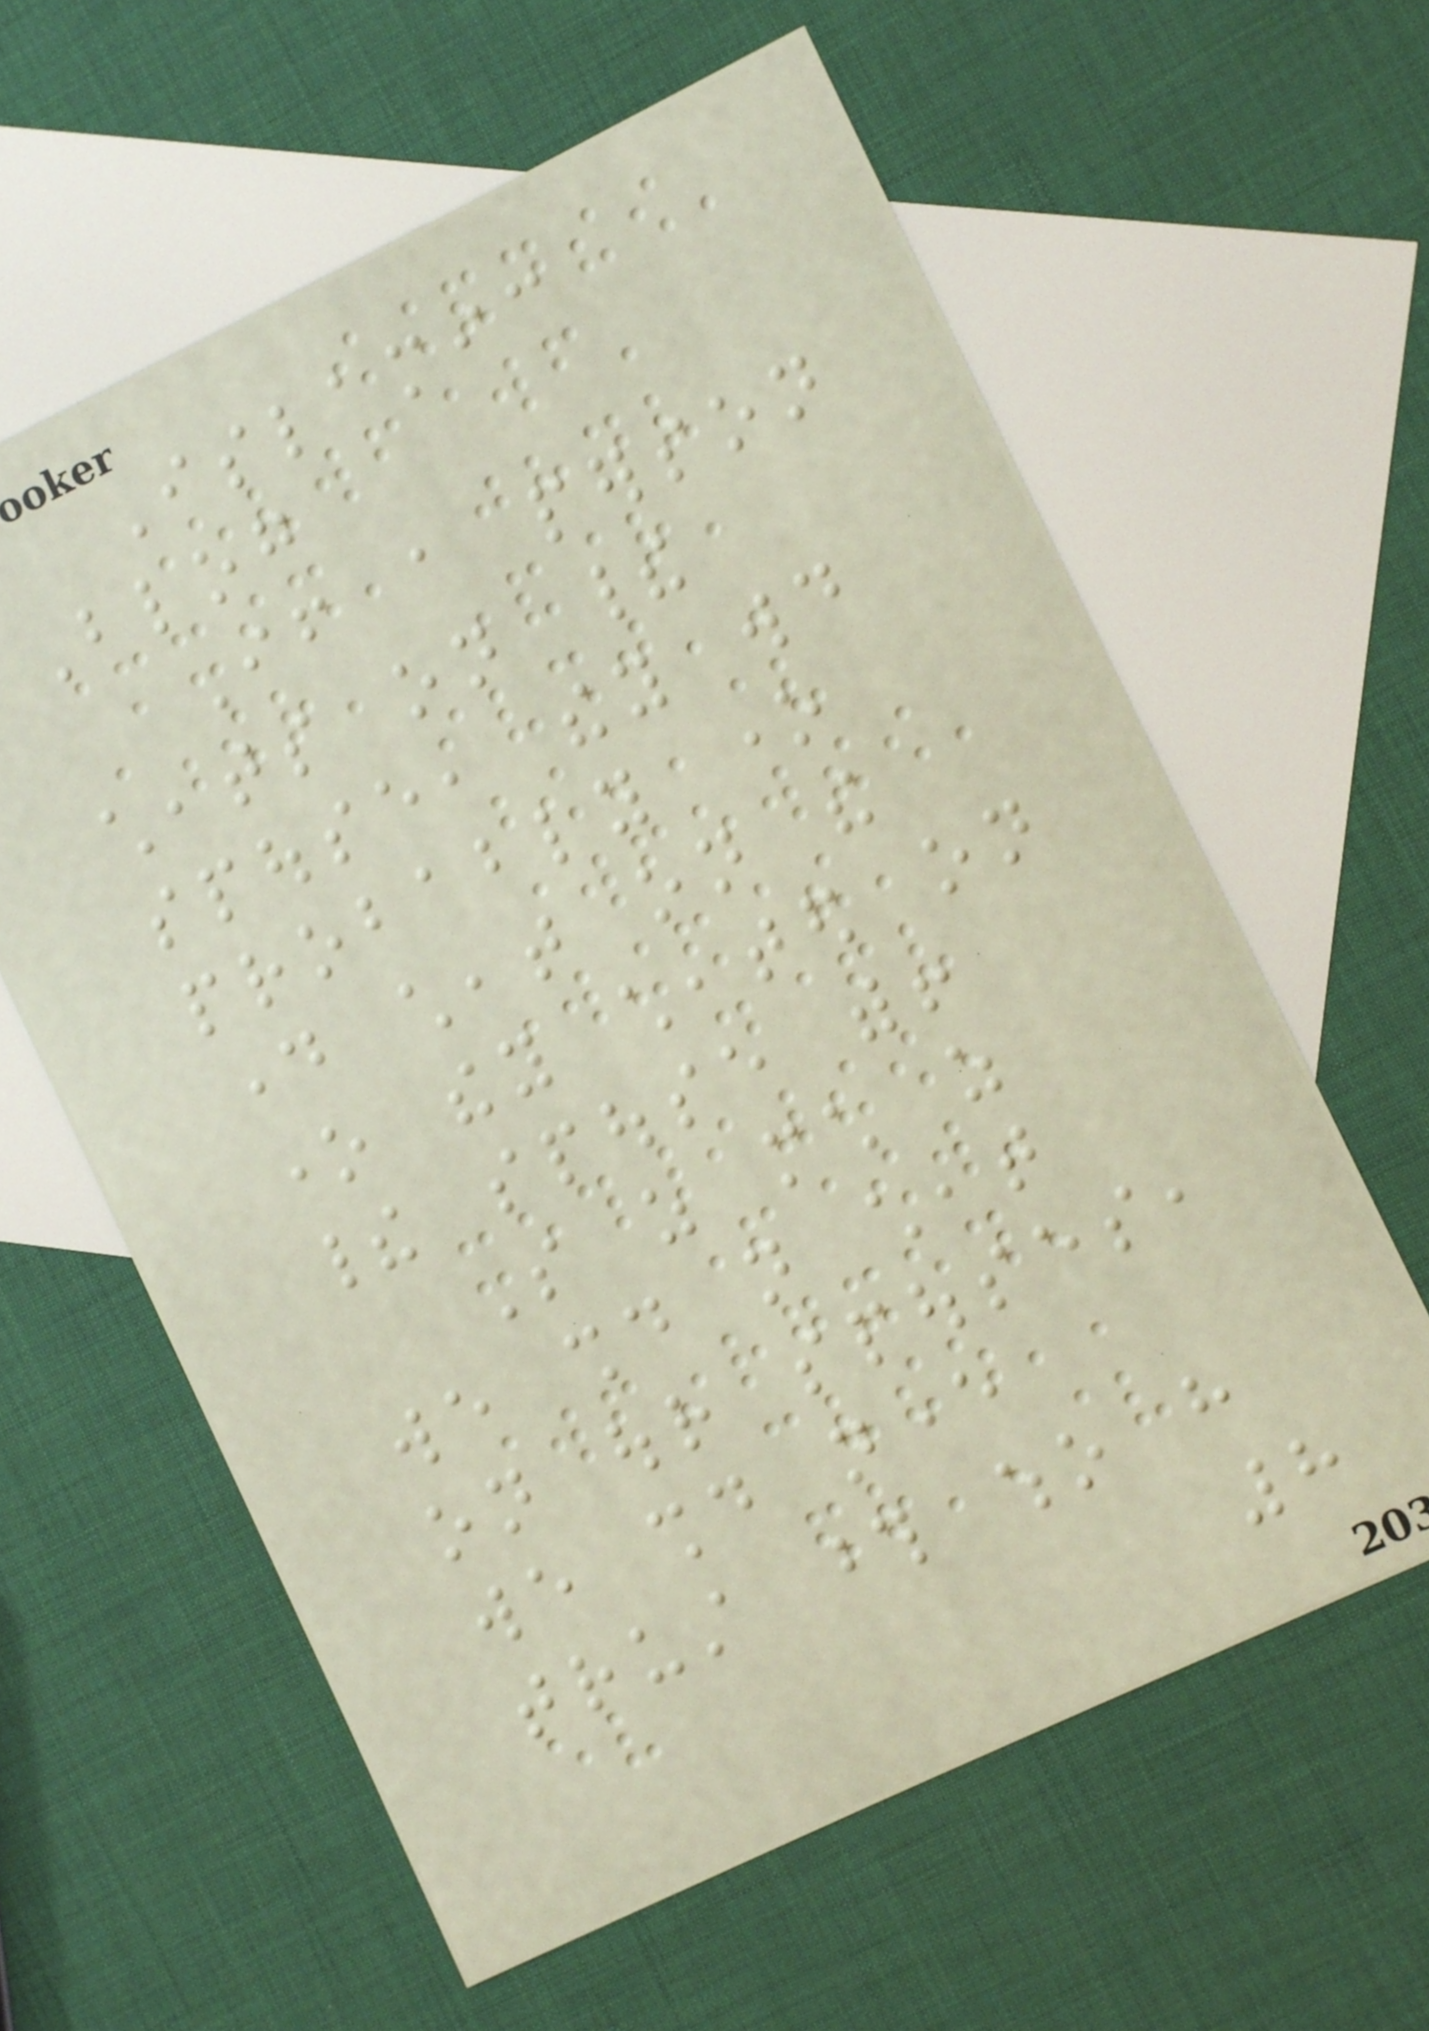Islamic
Blog
If a person
cheats on their
spouse, they would
probably one
day cheat on the
one they cheated on
their spouse with!
So as much as
we should not cheat
on our spouses,
we should never
trust those who have
8
